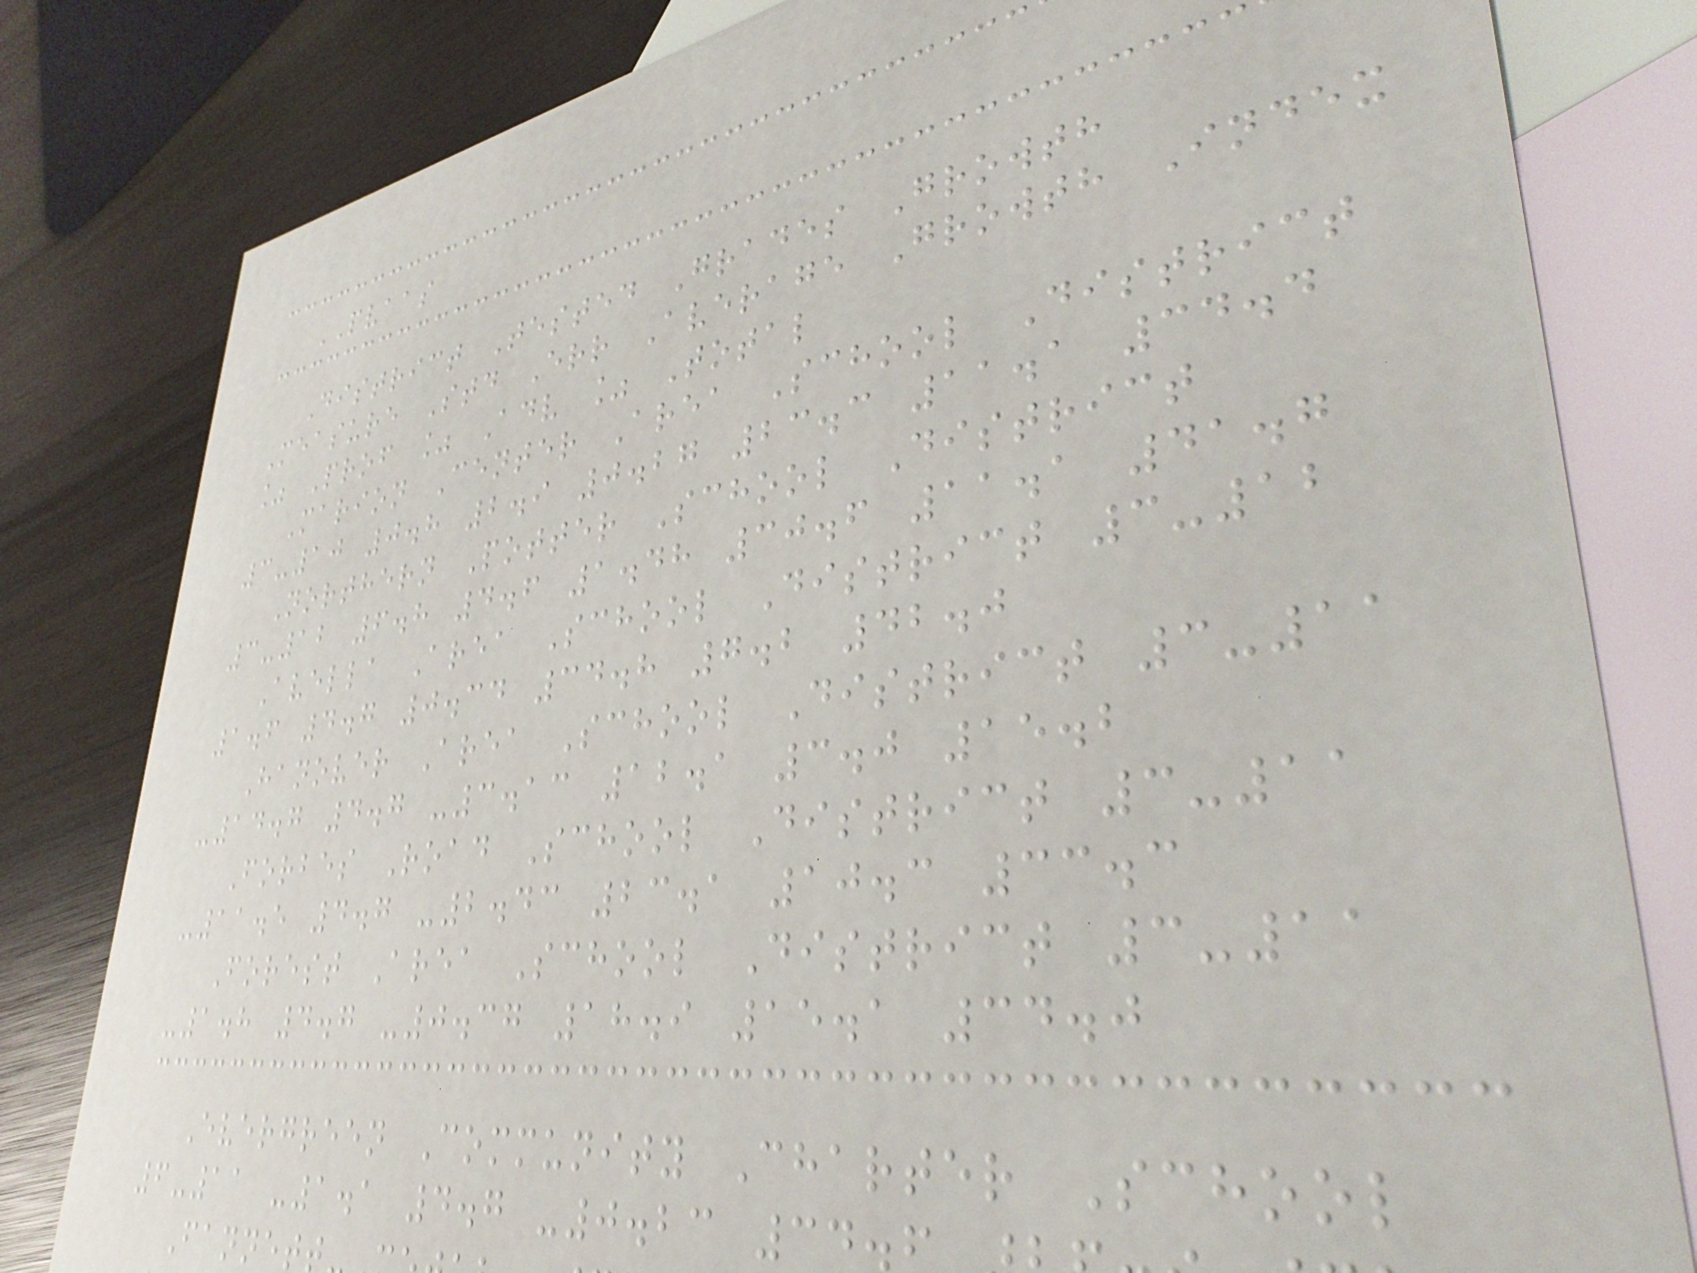PVAAS
District Tested Grades Growth
Measure Std Err Average Growth Index
% Prof % Adv % Total
Marion Center Area School District
3-10 0.8 2.9 0.27 23.3 11.1 34.4
Northern Potter School District
3-12 6.8 4.6 1.48 30.6 11.1 41.7
Avella Area School District 3-12
1.6 4.7 0.34 34.8 7.2 42.0
Hanover Area School District 3-11
-14.7 4.7 -3.13 12.1 3.0 15.2
Forbes Road School District 3-11
-11.5 4.7 -2.43 23.1 10.3 33.3
Forest Area School District 3-11
-1.8 4.7 -0.37 18.9 15.1 34.0
Evergreen Community Charter School
6-11 -1.1 4.7 -0.23 34.
